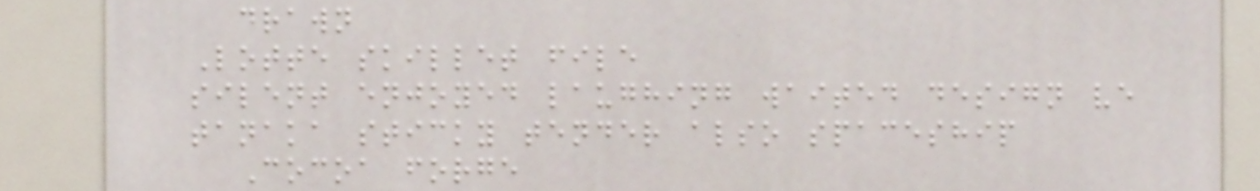drawn
Lotte skillet file
silent enjoyed laughing waited design ve
tanaka sticky tender also spaceship
Cocoa forge
